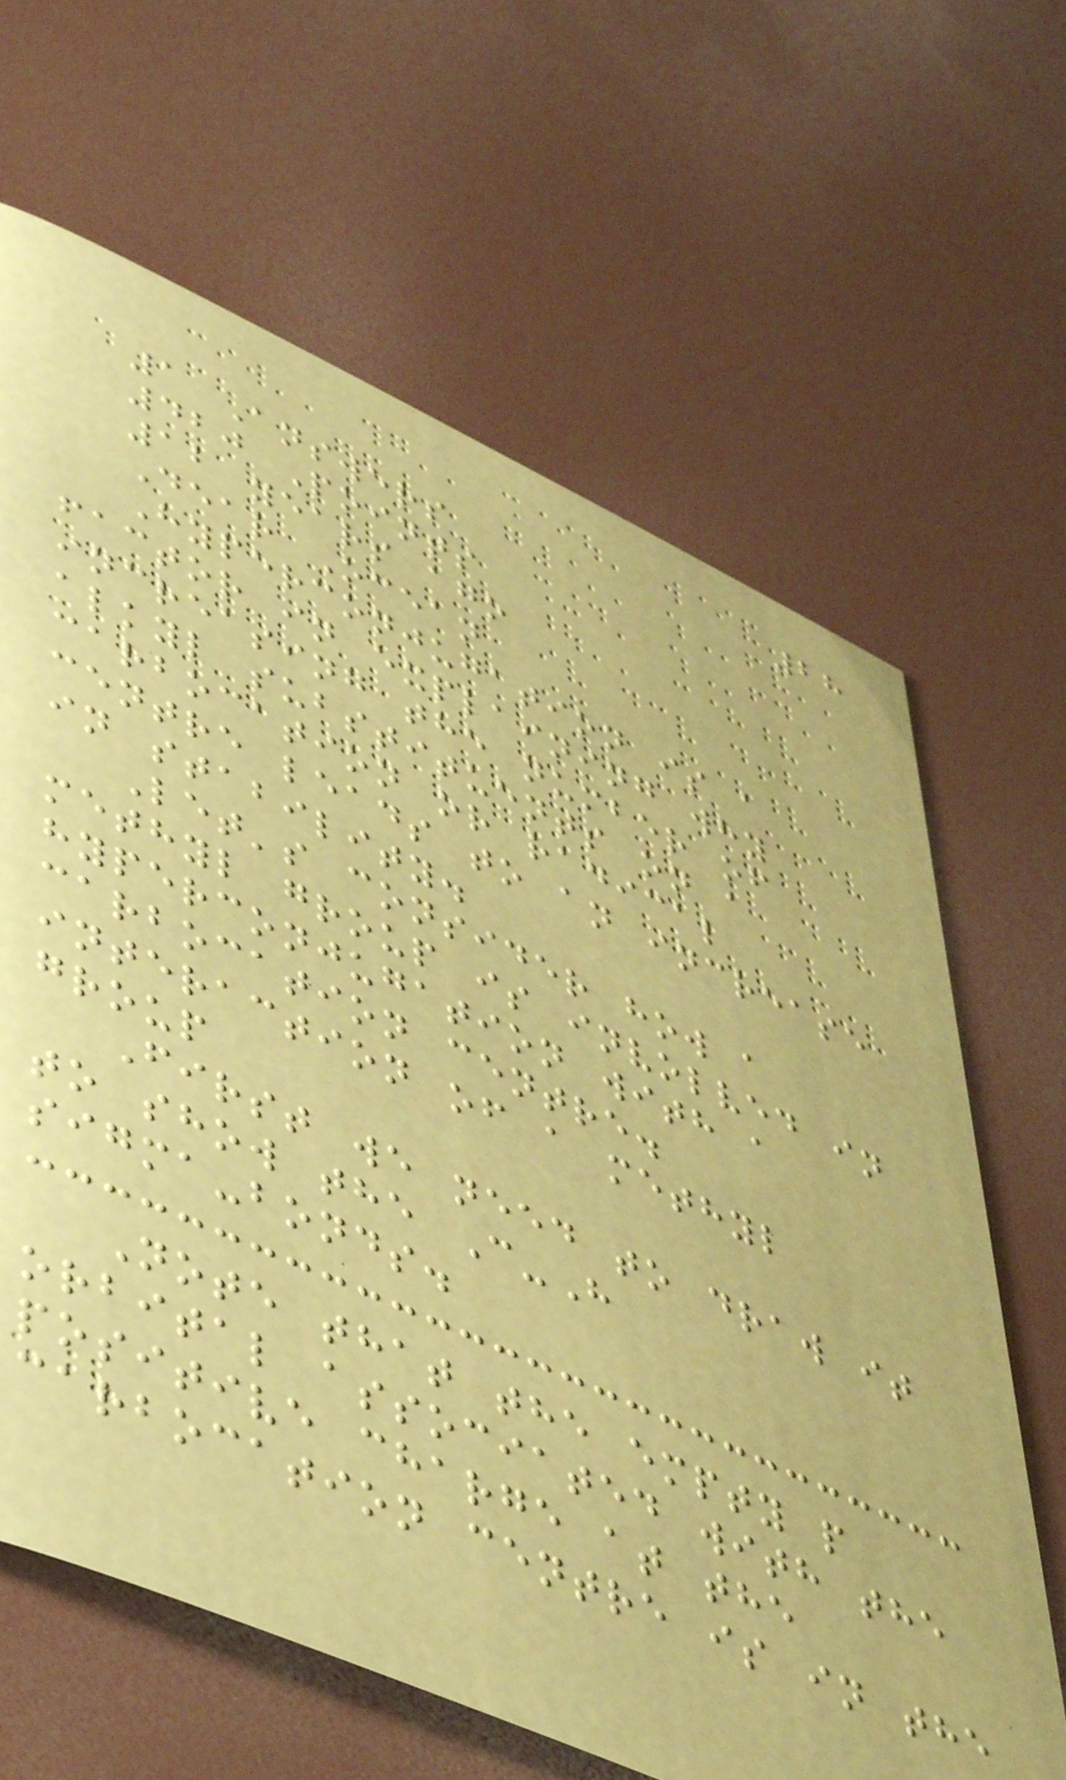28
1 Answers
420 Points
12 years ago
Dear Ocean
Hyperconjugation is a
factor in explaining why
increasing the number of
alkyl substituents on a
carbocation or radical
centre leads to an increase
in stability.
Let's consider how a
methyl group is involved in
hyperconjugation with a
carbocation centre.
interaction of a methyl
group
First we need to draw it
to show the C-H
sigma-bonds.
Note that the empty p
orbital associated with the
positive charge at the
carbocation centre is in the
